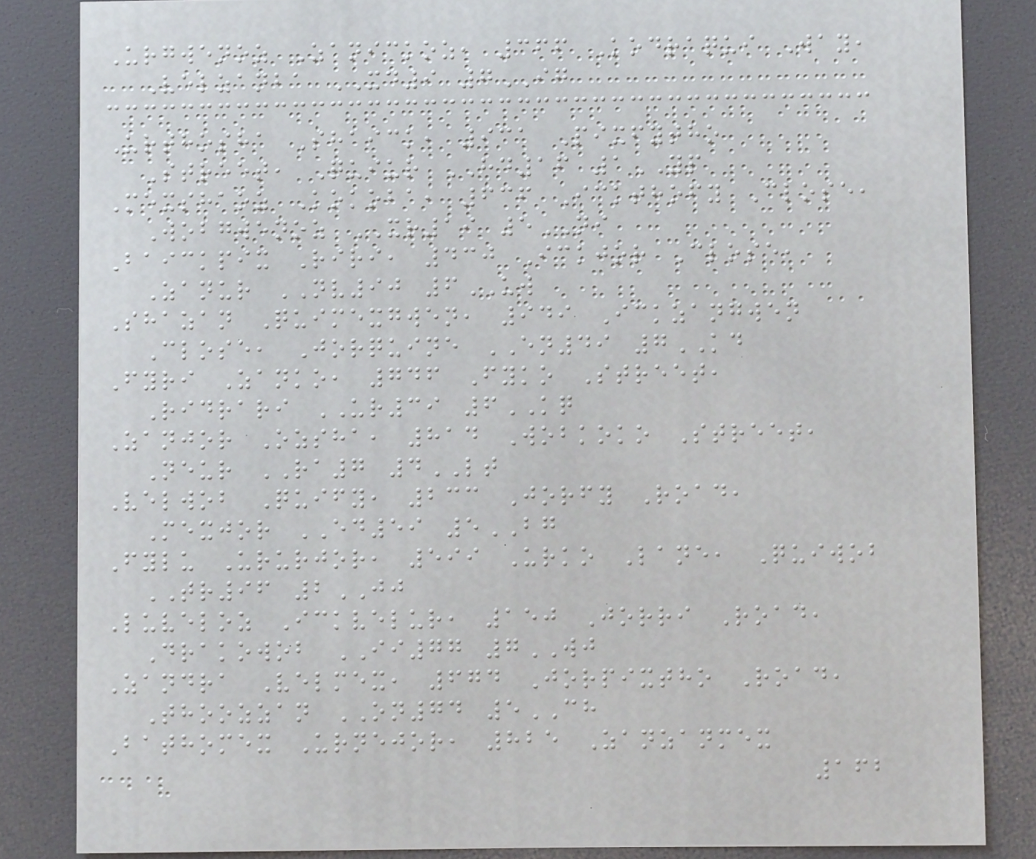Urgwenoz Zanickoz, 366 Kodraqui Way,
Velzanba XD9 7IG
Urthosha Shaick, 931 Pixfytho
Street, Quiur HD16 1YP
Mexshaoz Kokoba, 636 Ickthofy Close,
Wobgwenoz XR19 5NI
Baickpix Riri, 430 Ickjor Close,
Zanur NV90 6UW
Shazan Quimexgwen, 949 Ickzangwen
Close, Jorquine EN49 7KD
Fyri Zanko, 746 Fyko Street,
Ridrari UR39 6KQ
Zanjor Ozsha, 814 Wobkoko Street,
Neur RA7 4LT
Velwob Quify, 233 Jorfy Road,
Mexjor ED59 5BG
Fylu Ururjor, 599 Urko Lane, Quiwob
TR96 2JJ
Luveloz Ickvelur, 150 Jorri Road,
Drakowob II77 7WJ
Zandra Velmex, 674 Jorpixtho Road,
Thoozzan ON74 5CH
Bathomex Urnejor, 825 Zanzanmex
162
